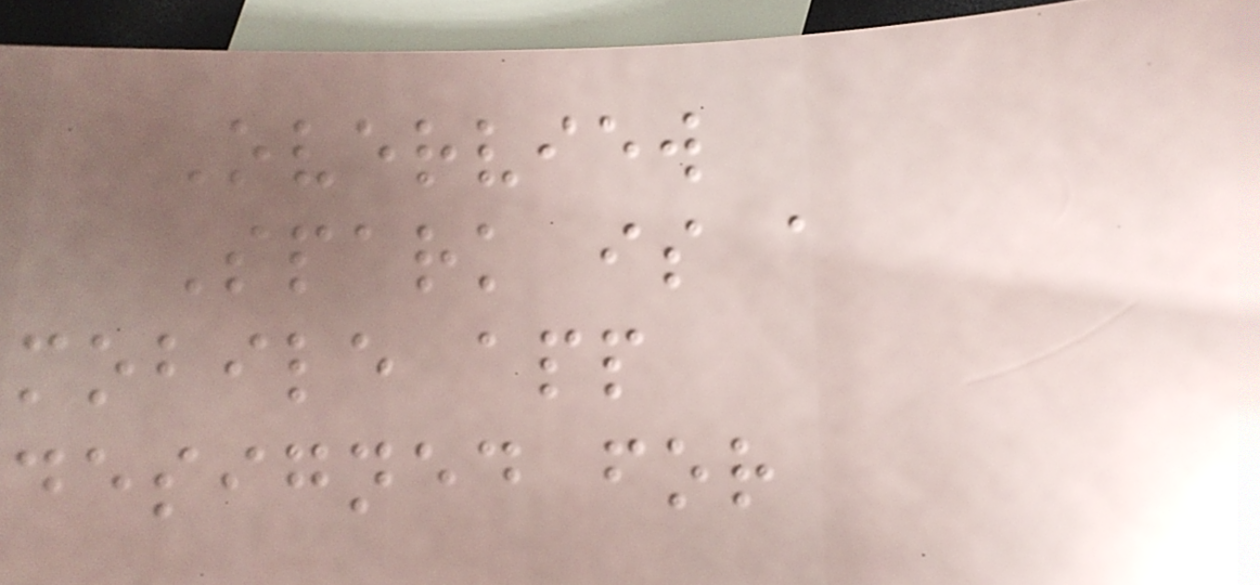Overview
Spark is a
mobile app
designed for
